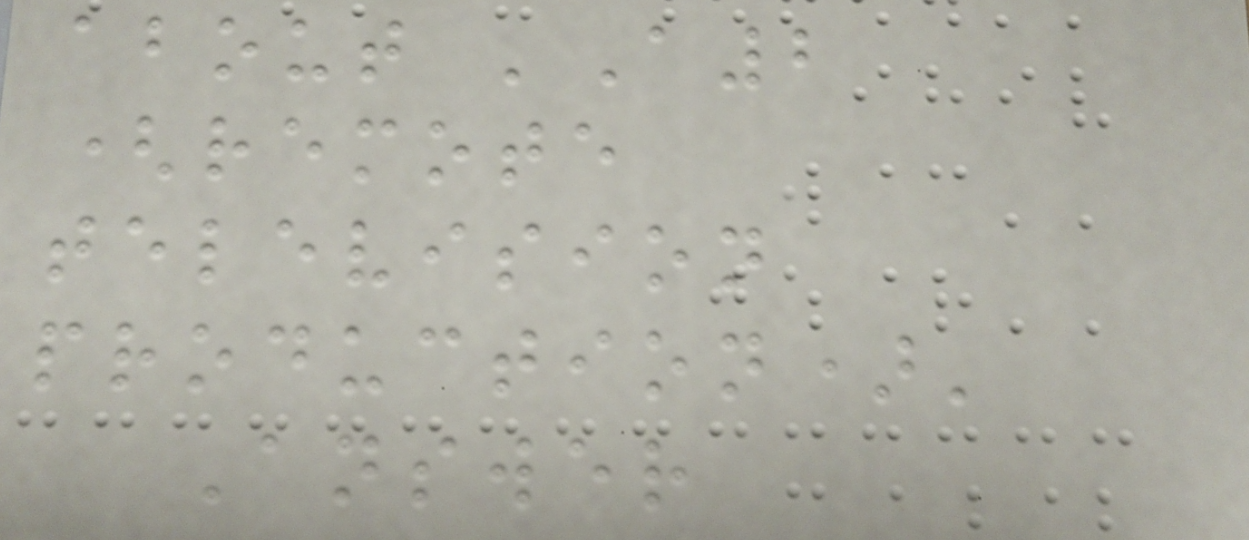about 'A2
(remote
television
production)'
Answer
